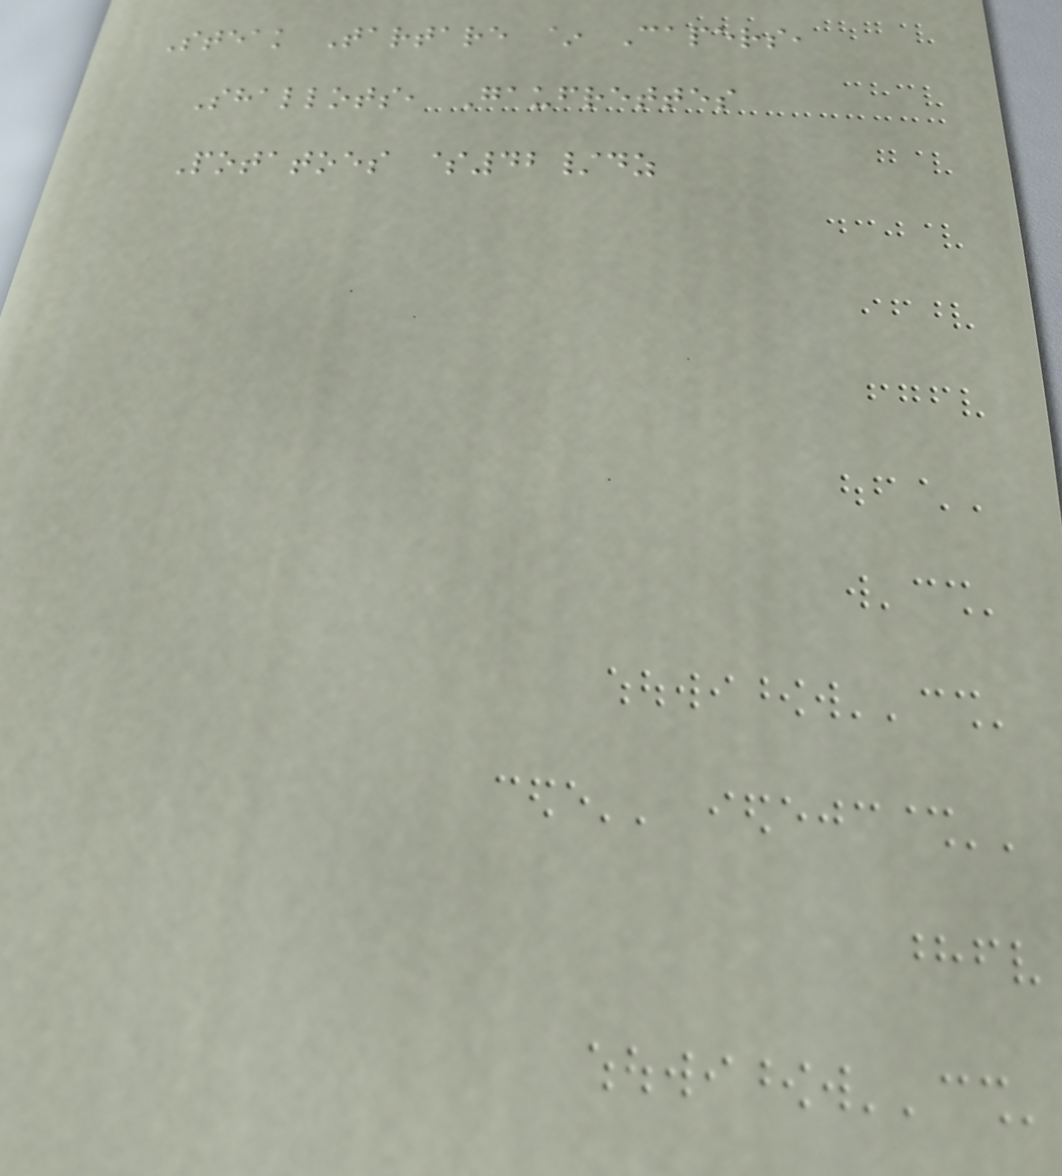Steak Tartare ~ Capers,
Shallots, Gaufrettes
Potatoes $42/dz
